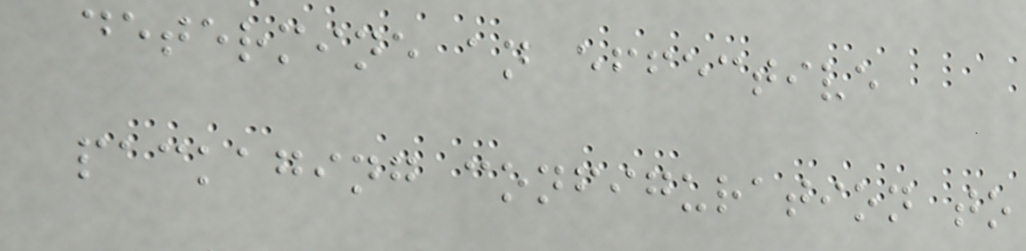determine an effective
packaging configuration to
